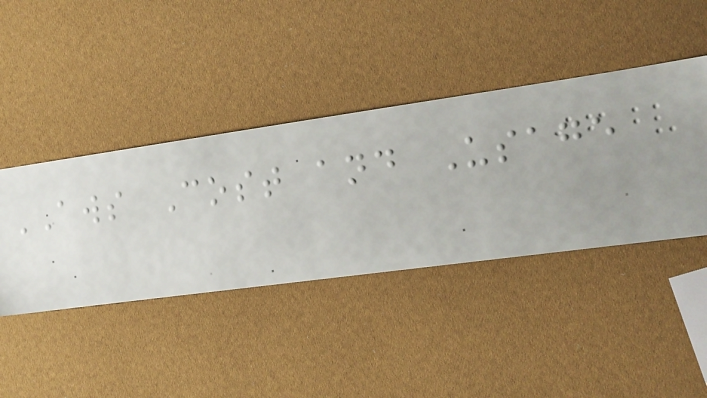AWS Cost and Usage
